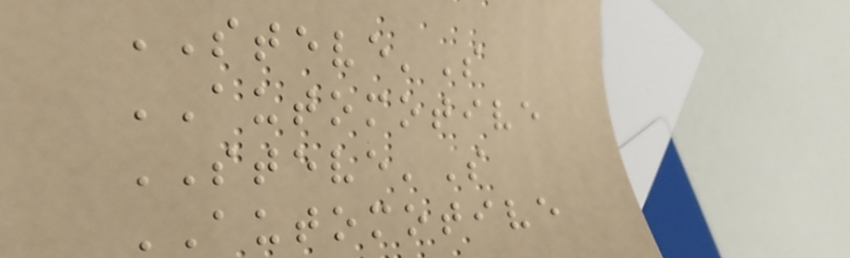STEVE'S
AUTOMOTIVE
STEVE'S
AUTOMOTIVE
